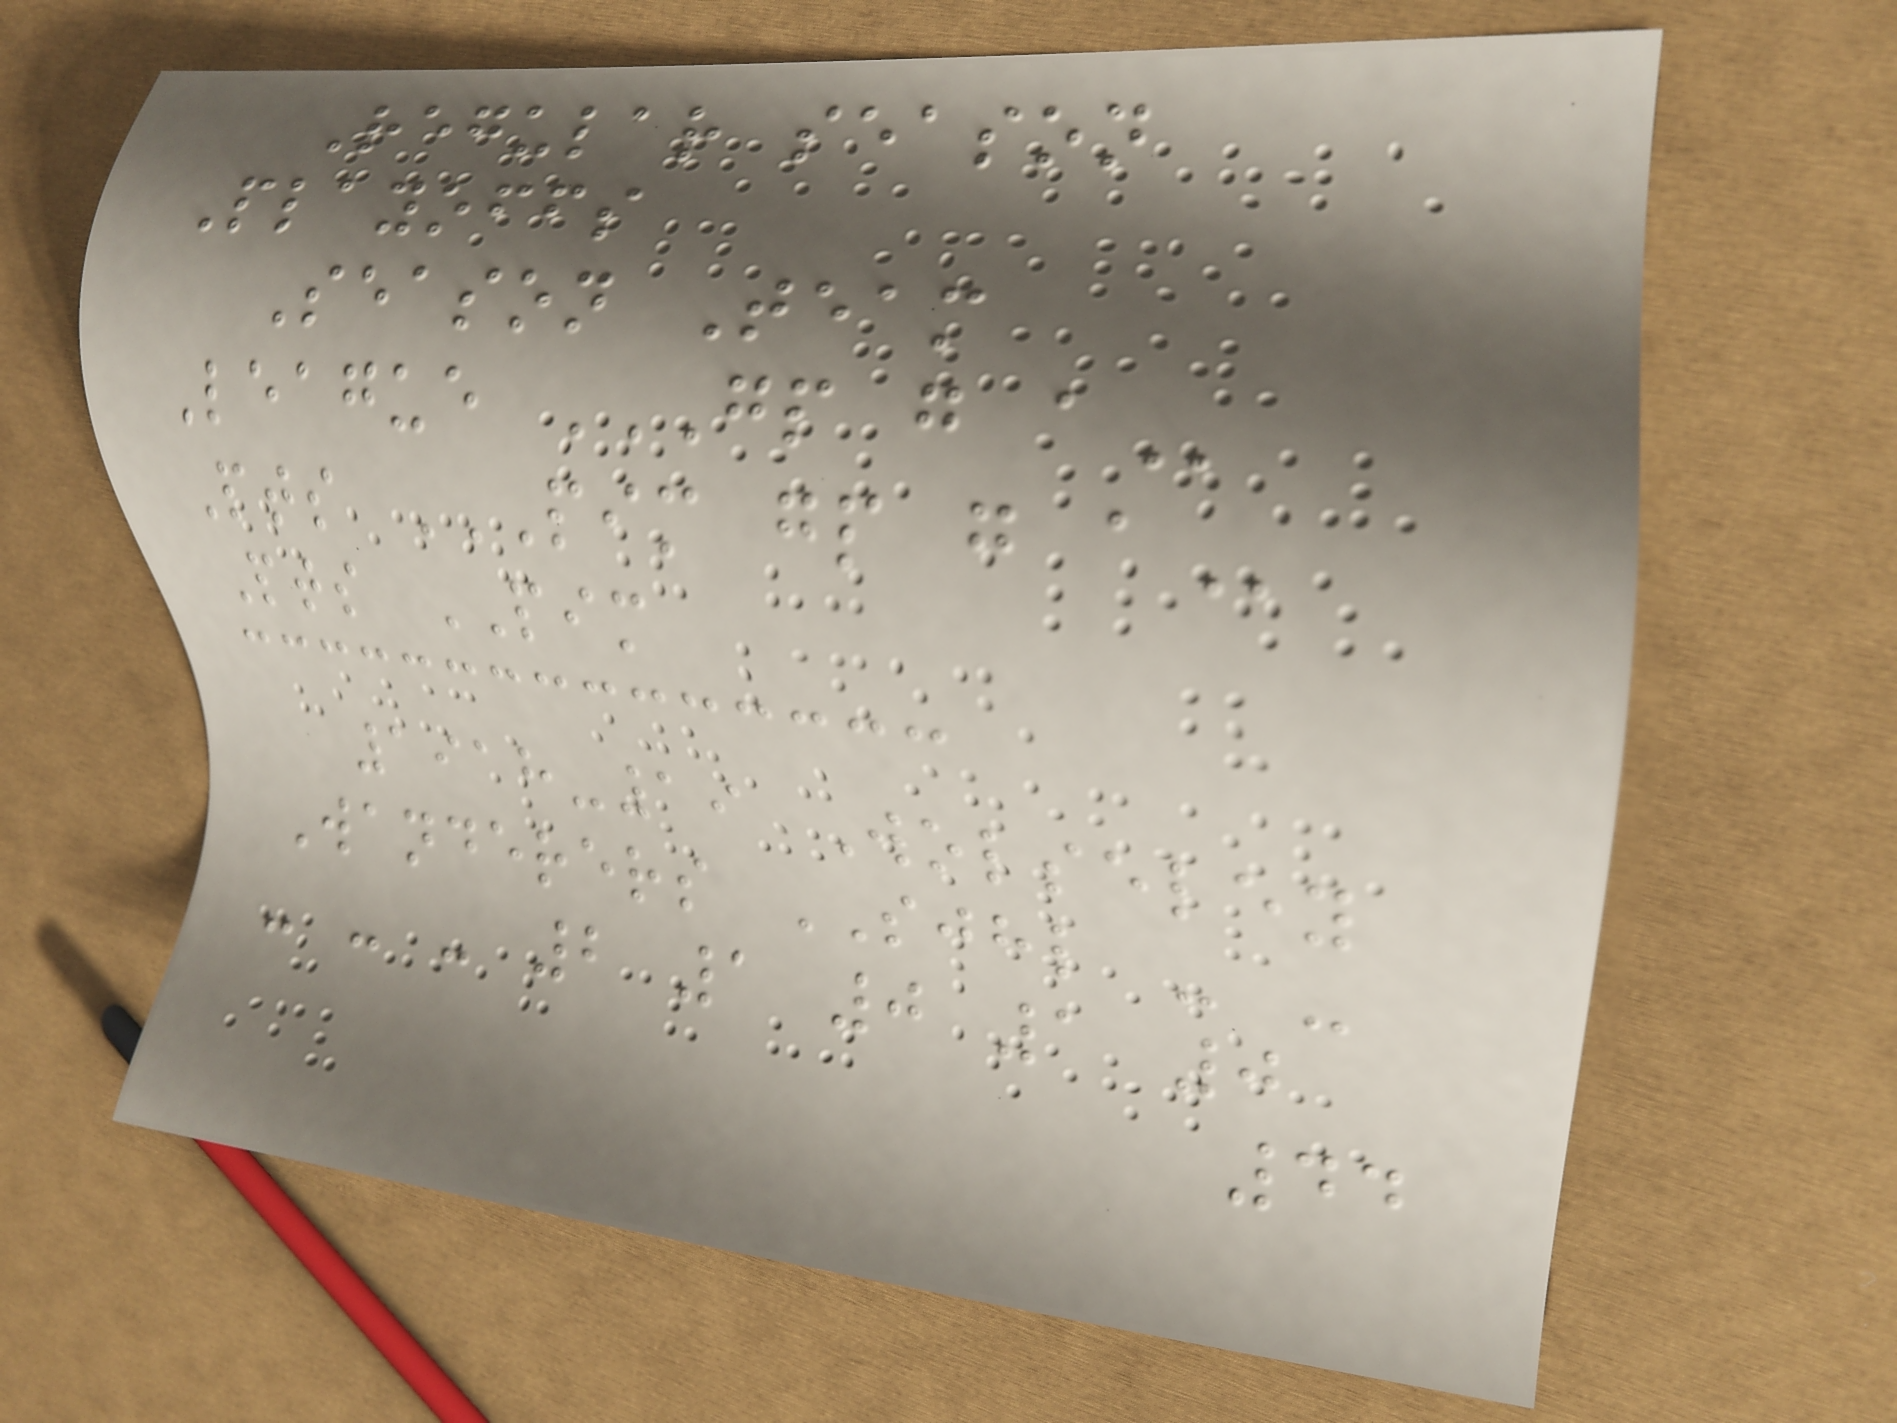Regular season
Playoffs
Season Team
League GP G A
Pts PIM GP G A
Pts PIM
1918-19 Wolseley
Wanderers SJHL - -
- - - 2 1 0 1 0
44
